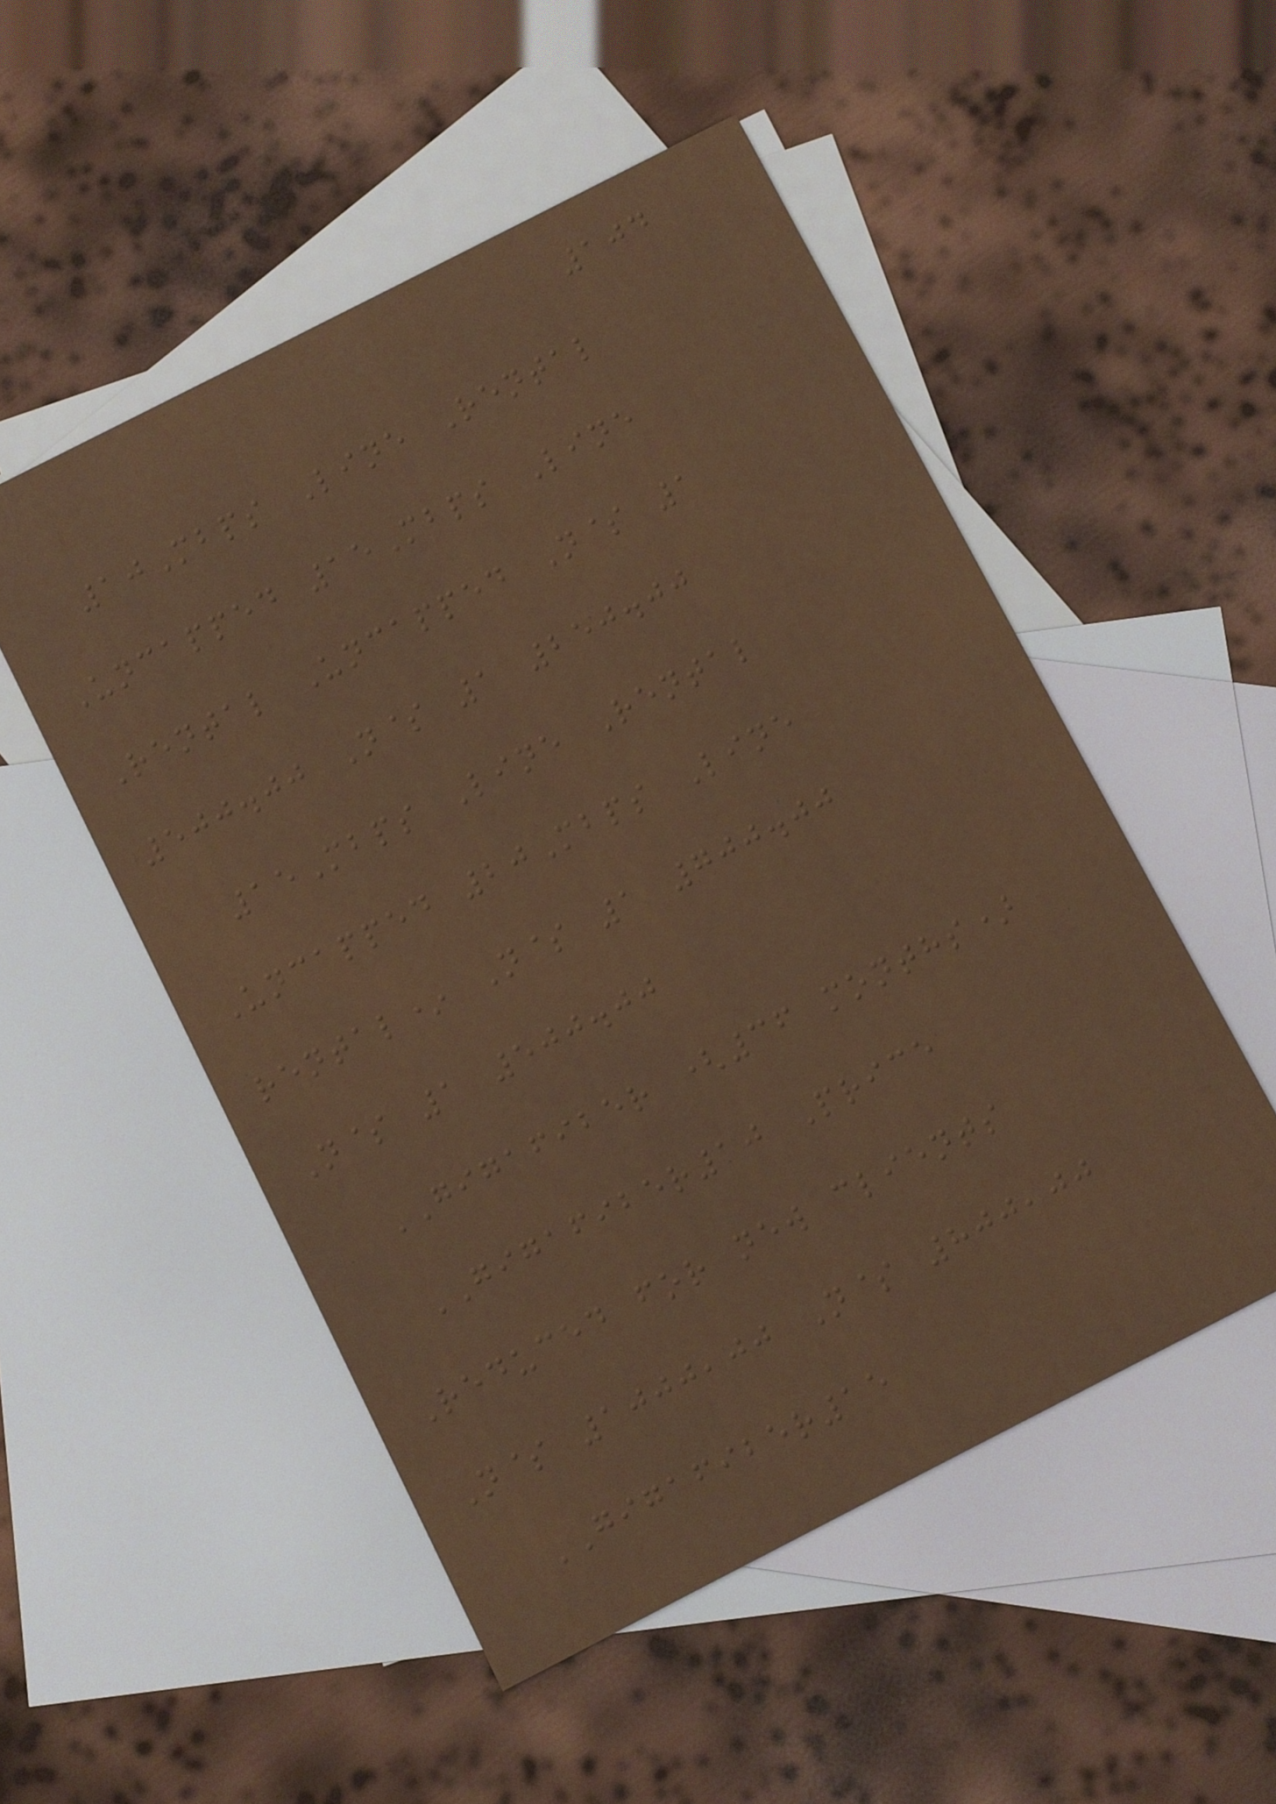104
10Mbps Line Rental
Uncapped 15Mbps Line
Rental Uncapped N$ 1
500.00 N$ 1 250.00
15Mbps Line Rental
Uncapped 20Mbps Line
rental* N$ 1 700.00
N$ 1 500.00
GIGAFIBER (36 months)
GIGAFIBER10 Price
Reduced for new clients
N$ 1000,00 N$ 800,00
GIGAFIBER15
